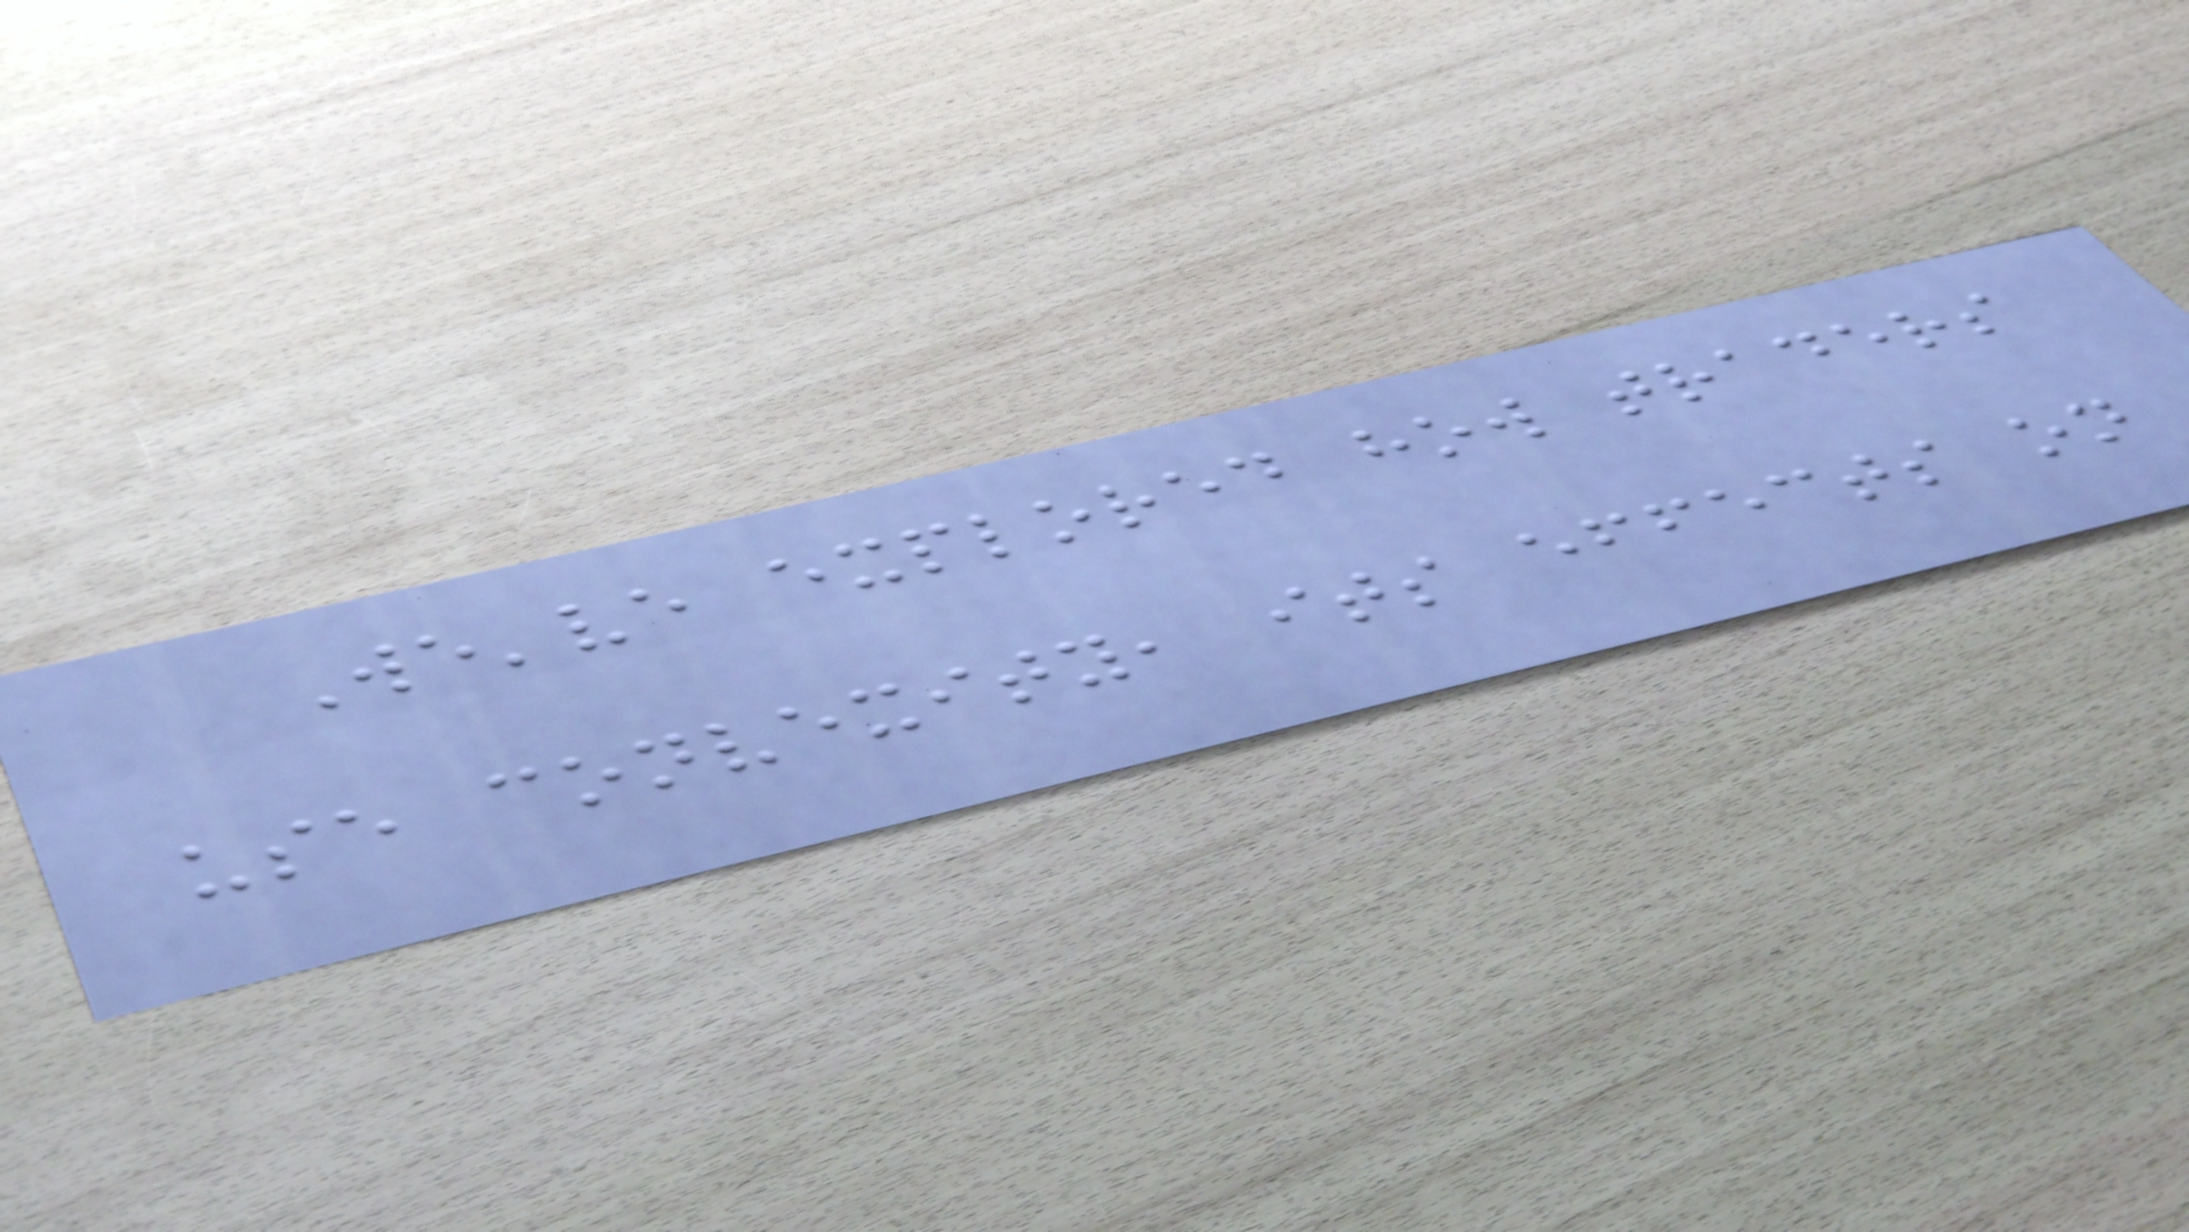We've explored how traders
use convexity, its effects on
